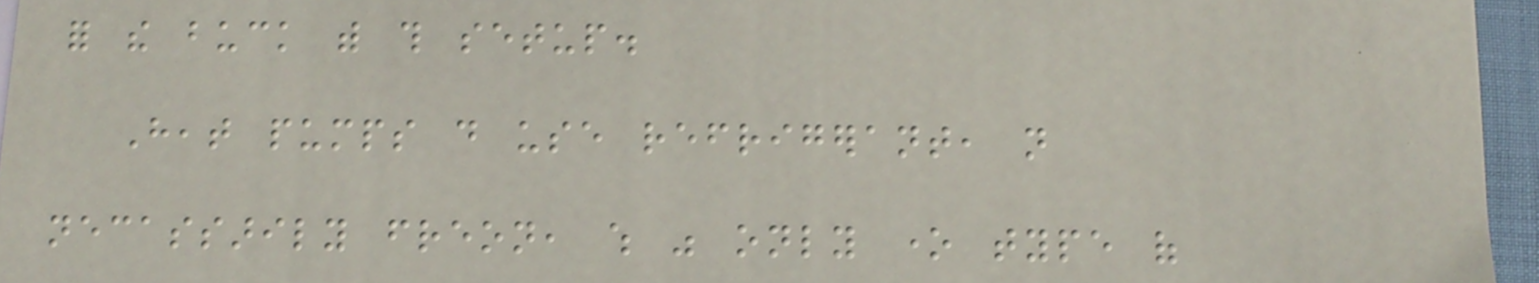for the buck with this setup.
Heat pumps do use refrigerant, not
necassarily freon, which was only one type of
